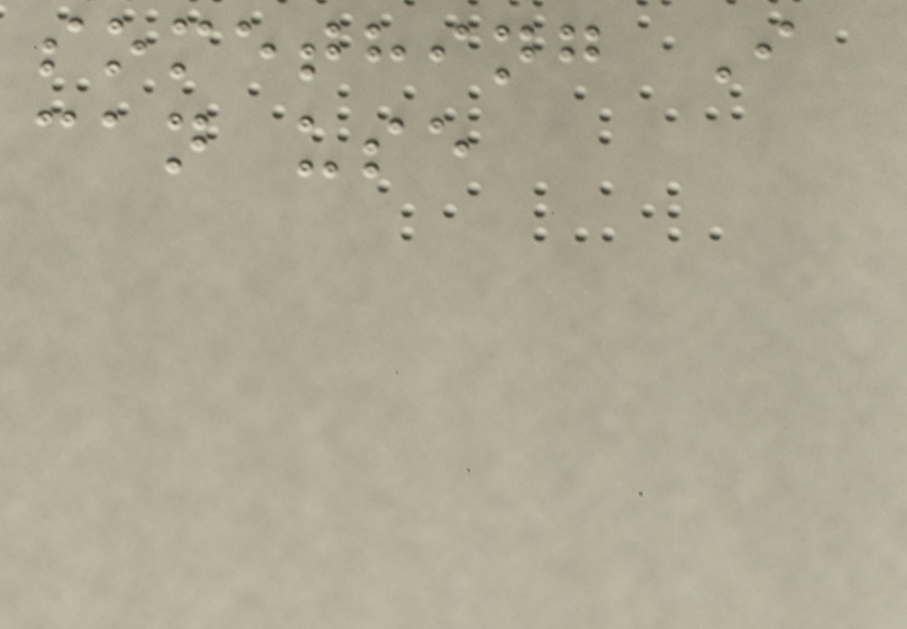something I
can use
